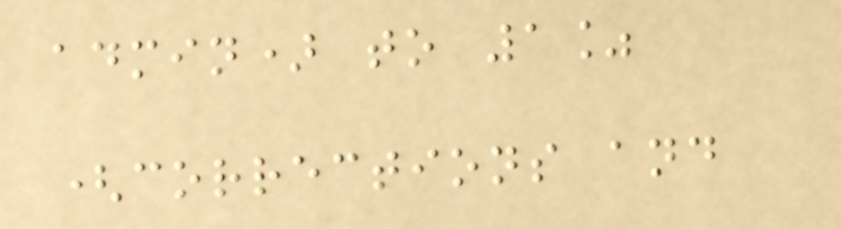admin) to 1%
(corrections and
